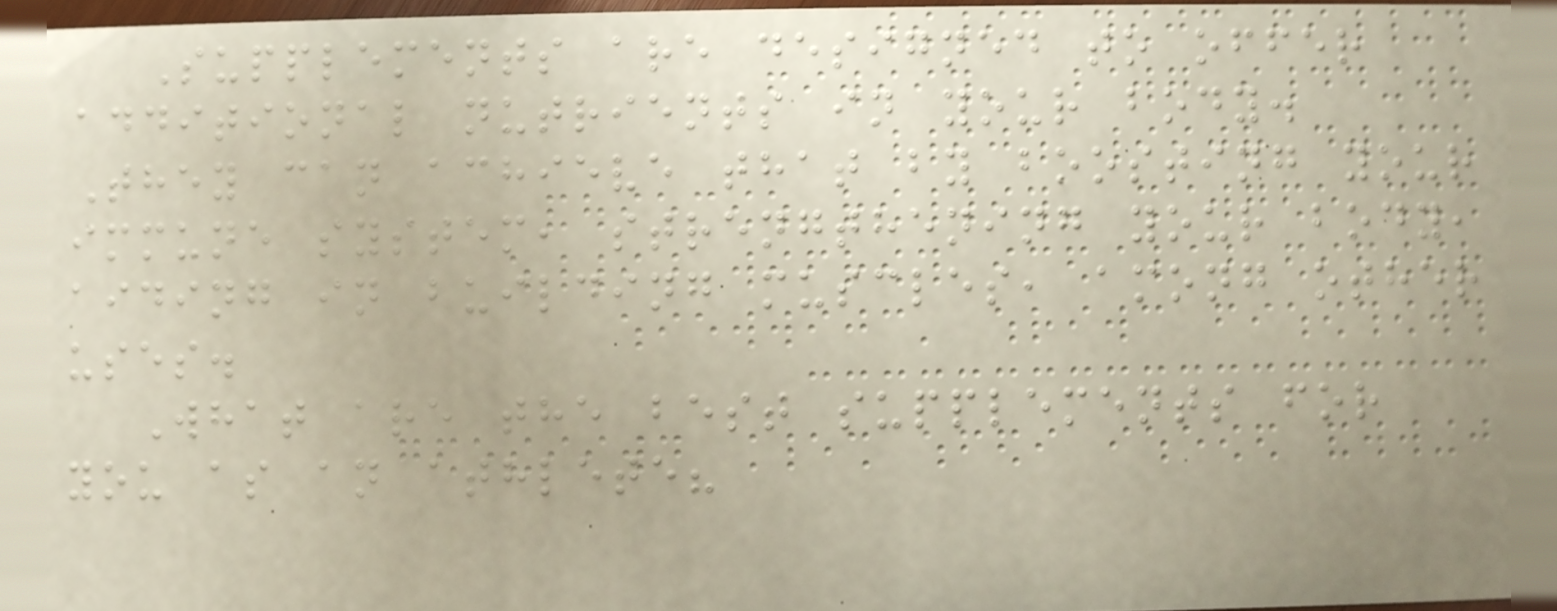Supplements are designed to offer
additional nutrients in your body.
They can achieve that by boosting your
immune system, strengthening your body,
aiding in building muscles, among other
uses.
What are the best supplements for
you as an athlete?
